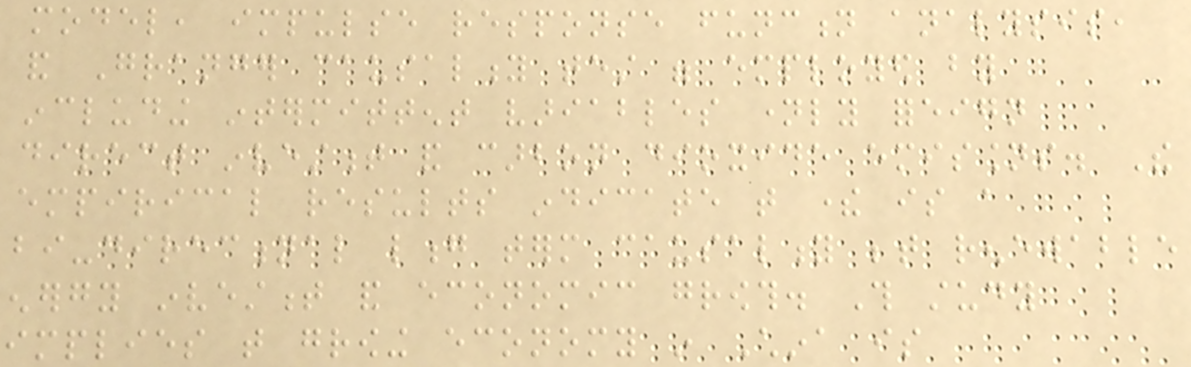model, impulse response function analysis,
and Granger causality test were employed by
including intermittent variables namely foreign
direct investment and carbon dioxide emissions. The
empirical results indicate that there is a
bi-directional long term causality between renewable
energy investment and economic growth. This study
implies that growing economy in China is
